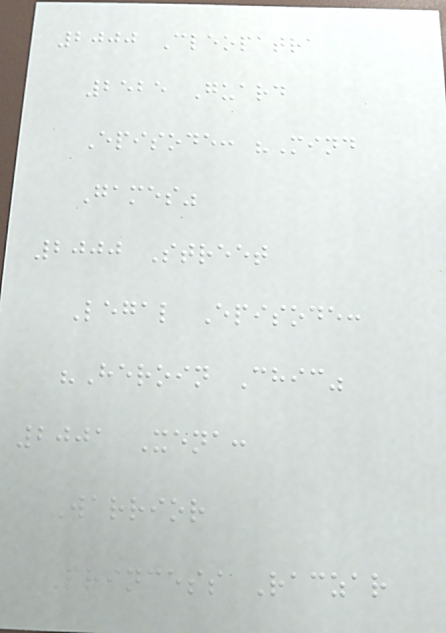2000 Cleopatra
2525 Guard
Episode: "Mind
Games"
2000 Street
Legal Episode:
"Heroin Chic"
2001 Xena:
Warrior
Princess Raczar
